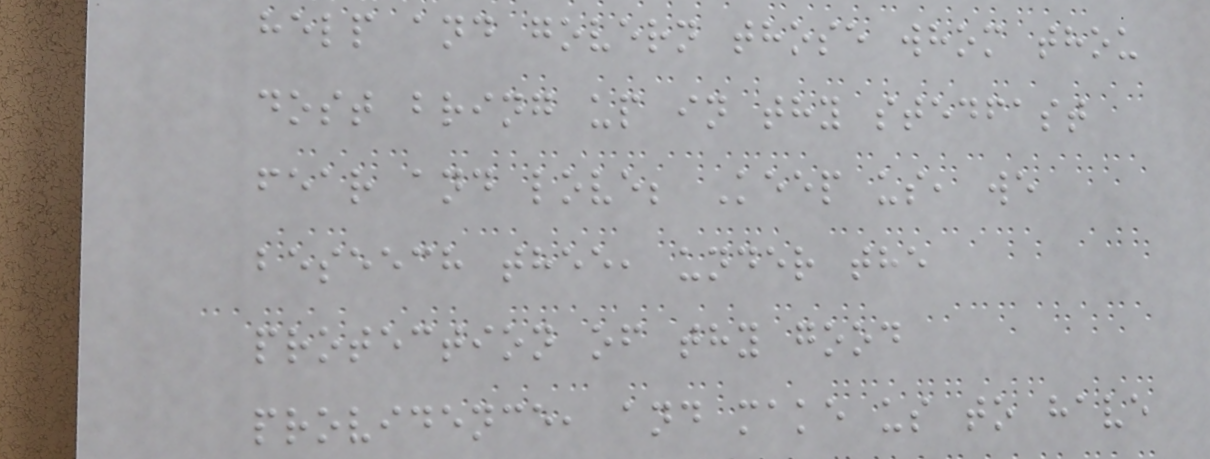help and govern those whom thou
dost bring up in thy stedfast
fear and love; Keep us, we
beseech thee, under the
protection of thy good
providence, and make us to have
